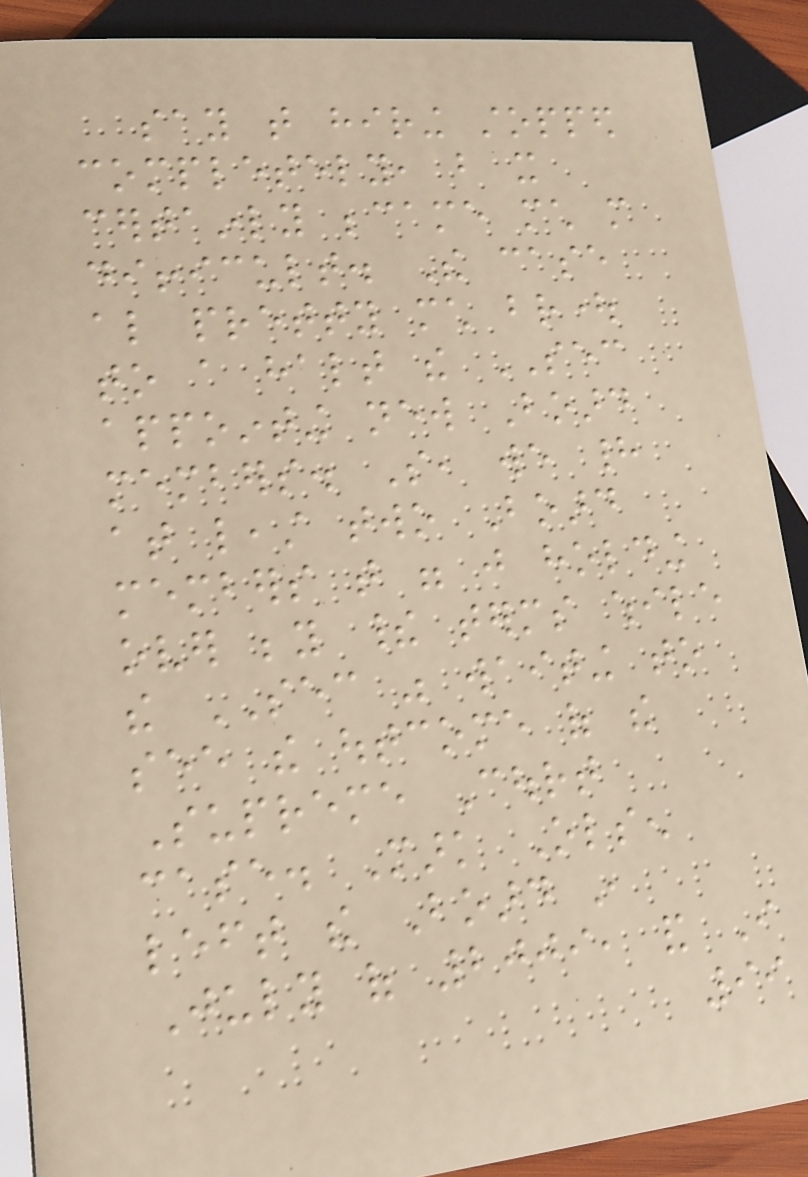say that hiring stopped
completely, but it
certainly became much more
difficult. The case
also pretty much brought
to a halt the SEC
appointing new Board
members. So, we had
at least two Board
members that were just holding
over beyond their terms while
the SEC was waiting to
see the outcome of the
Supreme Court
case. Mark Olsen
left the Board in
July of 2009, and I
99
